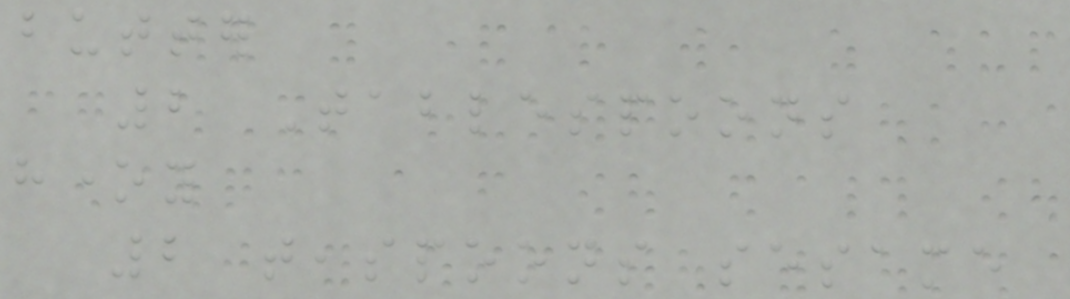butter
2 Tablespoons
honey
2 teaspoons sesame
